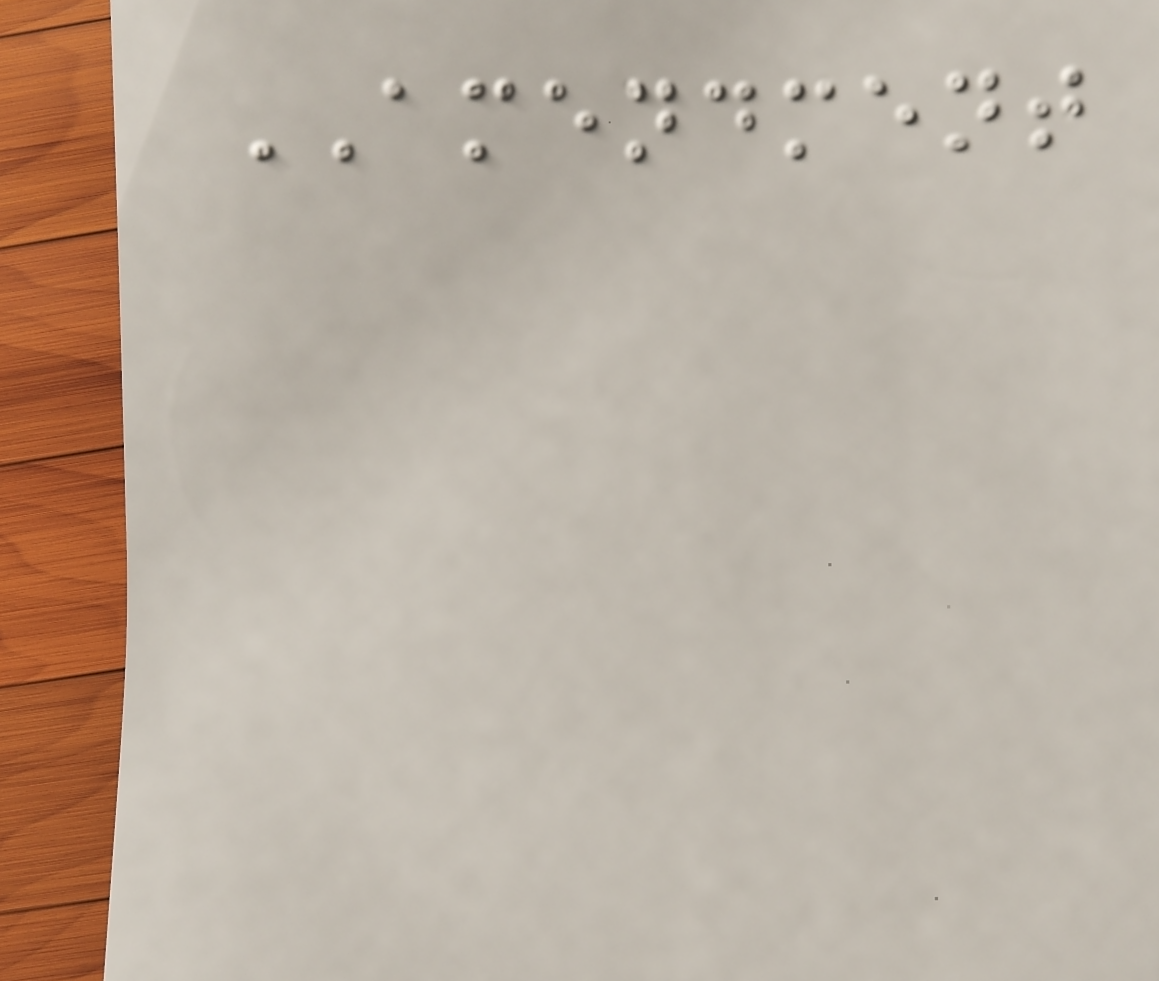AMENDMENT
